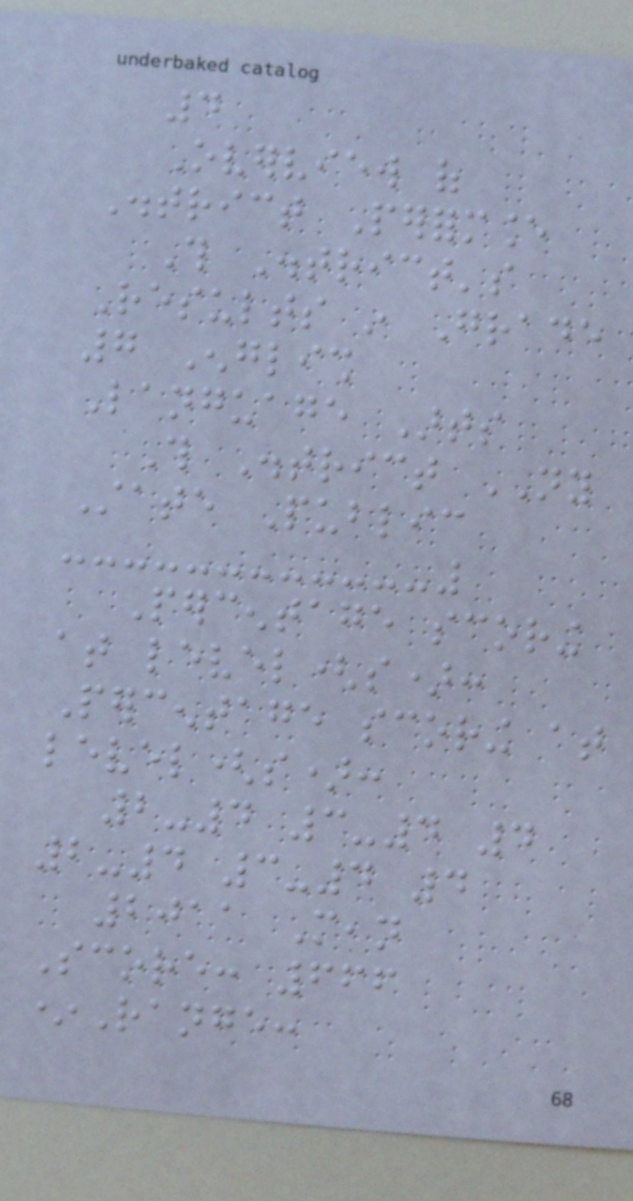4
Overview of
District Performance
This District's
Results in Grade
7 English
Language Arts
This District NY
State Public
Percentage scoring
at level(s):
Percentage scoring at
level(s):
2-4 3-4 4
2-4 3-4 4
2011 Mean
Score: 666
*Range:
